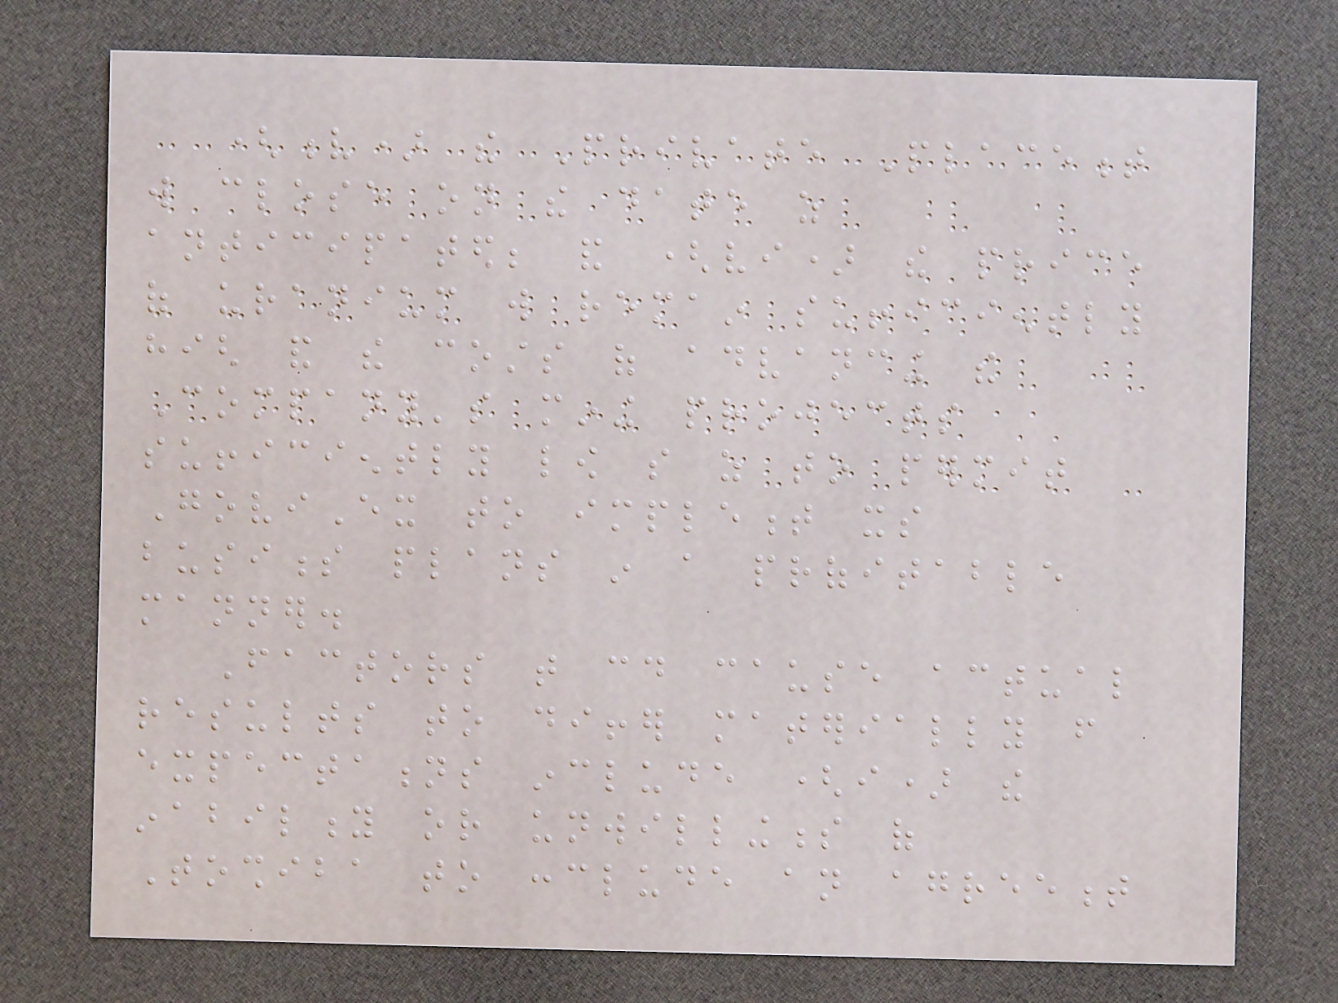(v) the Private Placement
will close on the date as
anticipated; and (vi) the price
of uranium will remain sufficiently
high and the costs of advancing the
Company's mining projects
sufficiently low so as to permit
GoviEx to implement its
business plans in a profitable
manner.
Factors that could cause actual
results to differ materially from
expectations include (i) the
inability or unwillingness of
Toshiba to conclude an agreement
